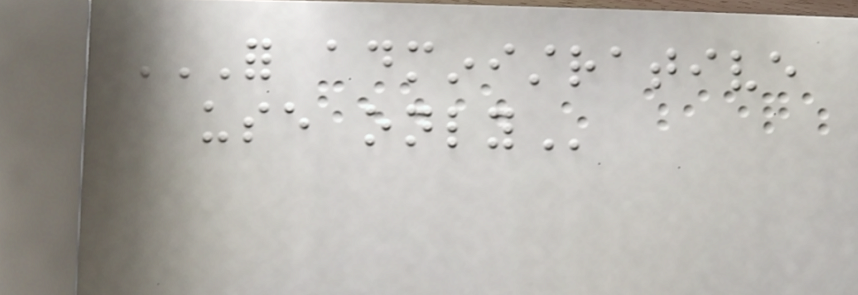FOR ADMINISTRATIVE
USE ONLY
